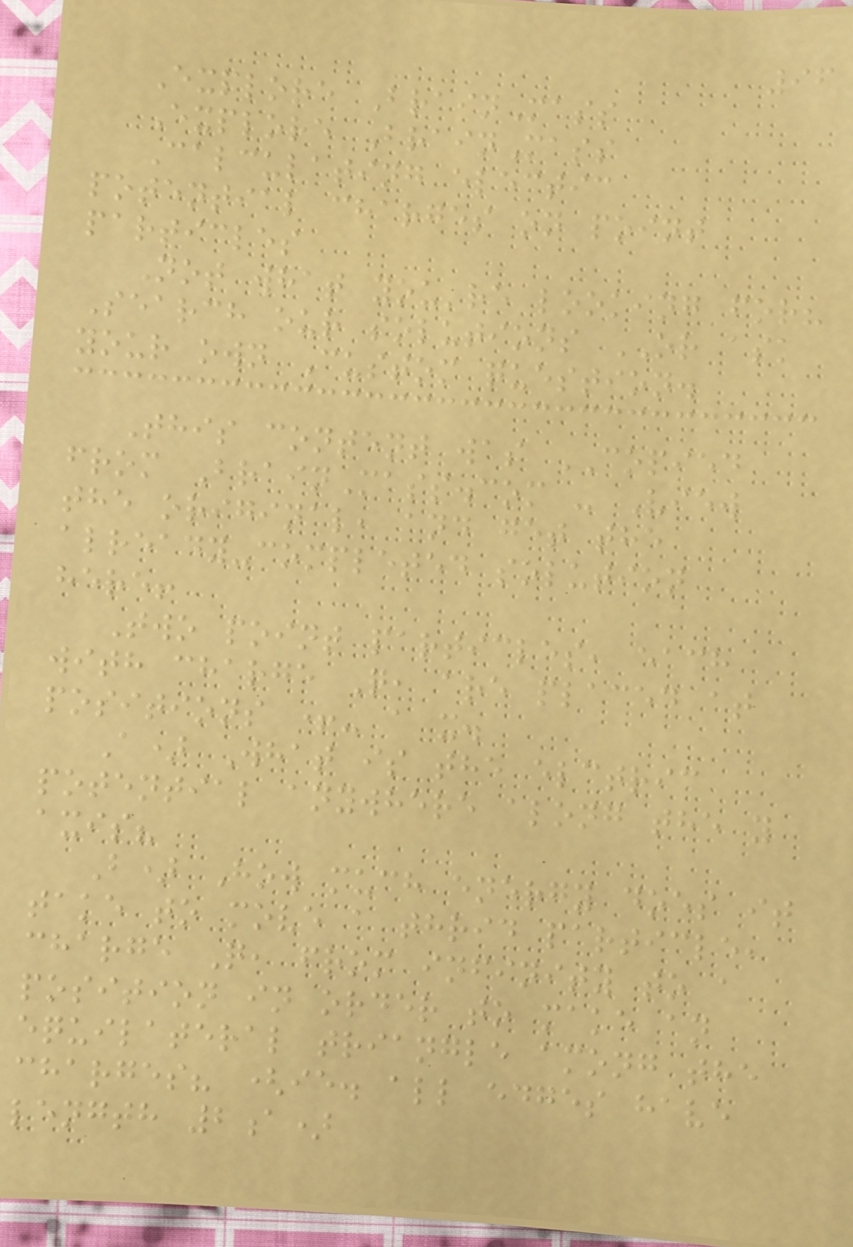96
Explore BrainMass
Explore BrainMass
Calculating electic
potential charges on point
particles
Not what you're looking for?
Search our solutions OR ask
your own Custom question.
This content was COPIED
from BrainMass.com - View
the original, and get the
already-completed solution
here!
Two point particles, each
with charge Q, are placed at
positions +- a x.
A) What is the elctric
potential anywhere along the y
axis?
B) How much energy does it
take to move a thrid particle,
charge Q, from infinity to a
position in order to make an
equilateral triangle among the
charges? (ie. all edges have
length 2a)
